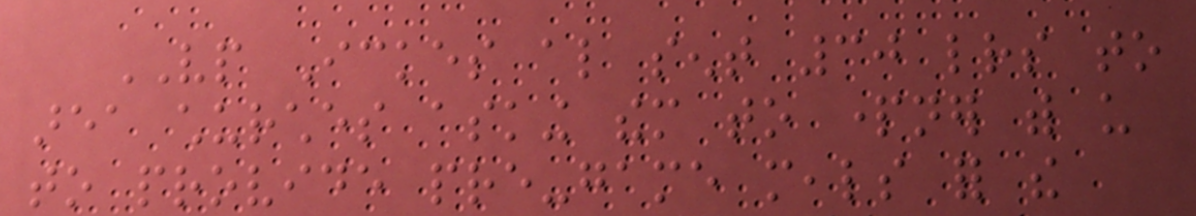VP Ickes also sent 30 letters to
area churches asking them to partner with us
to provide pre-game meals for the
